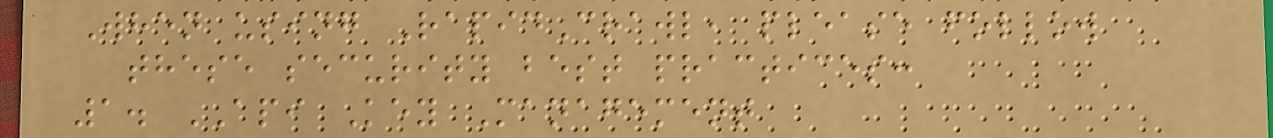When using RapidCrawl, please follow
these security best practices:
1. API Key Management
